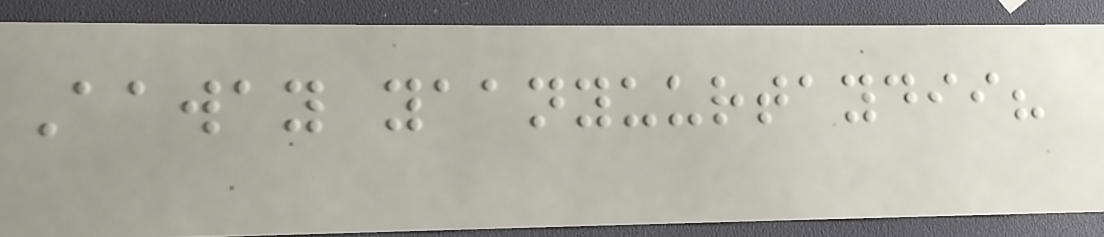Aaway yaanyuurtaydii?
